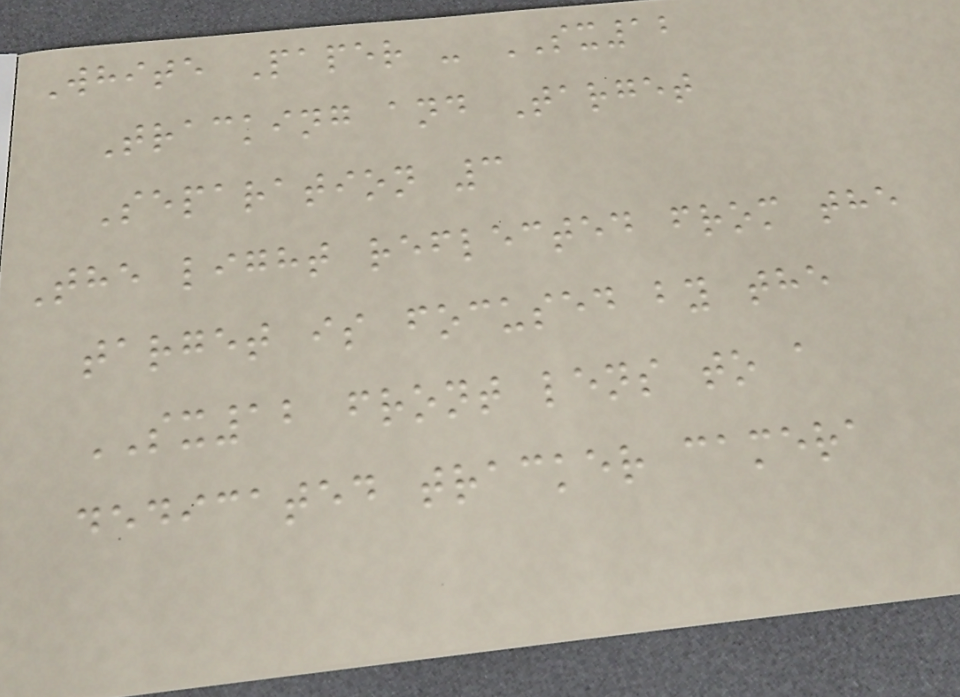White Paper - SX12
Tracking and Target
Separation 3
The light reflected from the
target is focused by the
SX12 front lens to a
dedicated tracker camera
